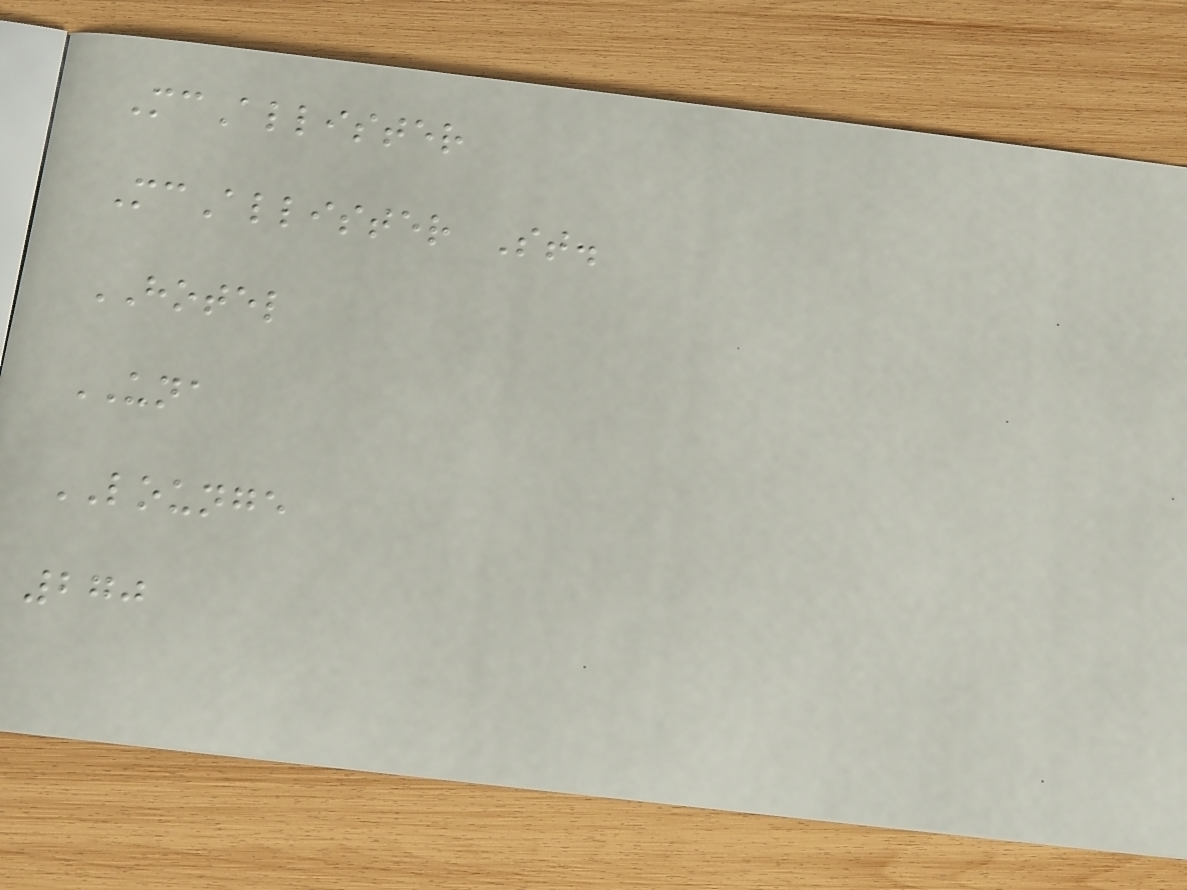McAllister
McAllister St.
HOTEL
UNA
LOUNGE
270
